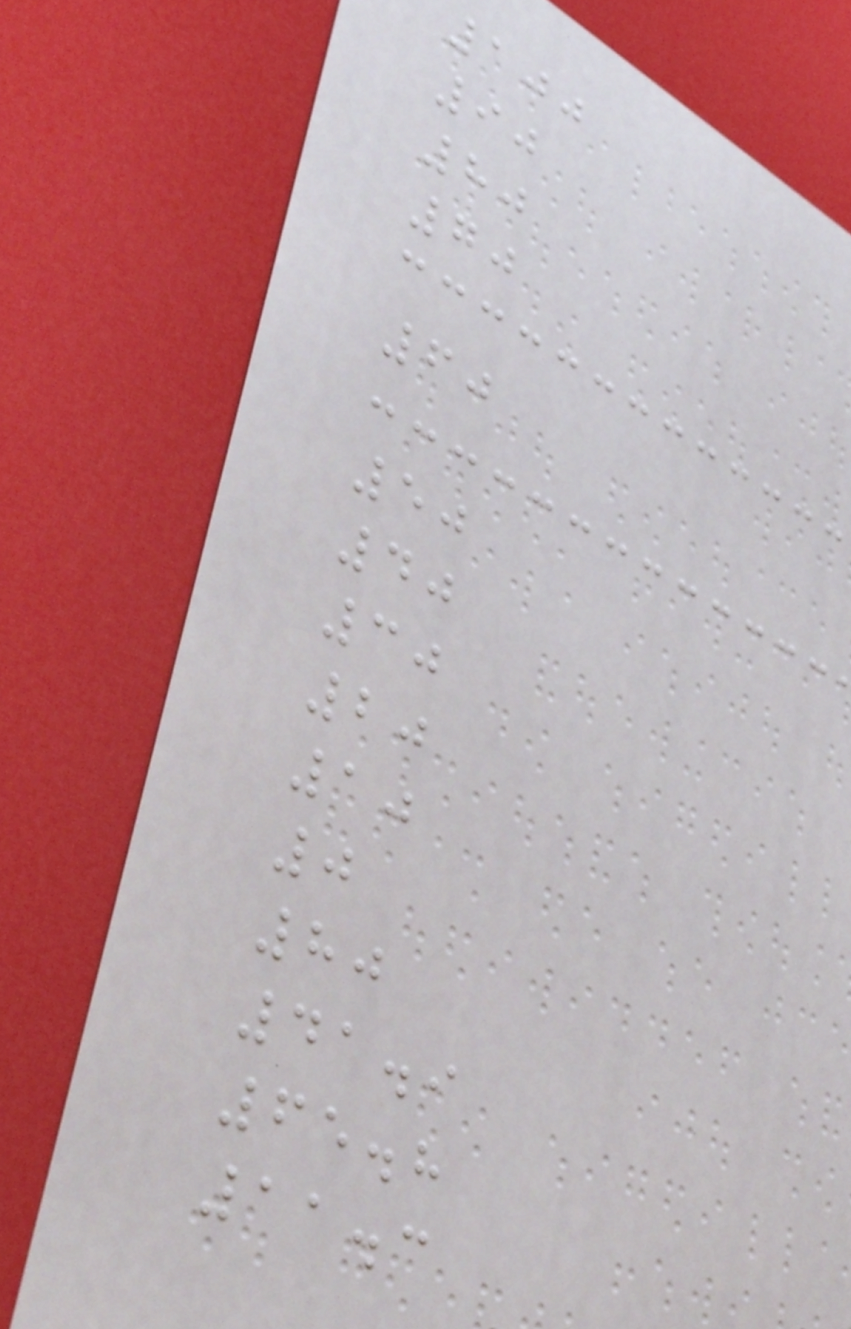100
90
80
70
60
50
40
30
20
10
0
80
41.9
65.8
11.3
